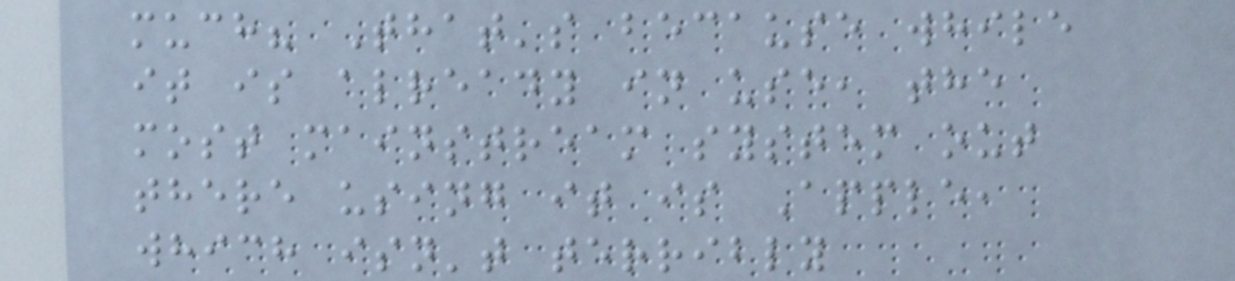much? That's because while
it is already in use, the
most mainstream system out
there using it is Apple,
which isn't terribly
